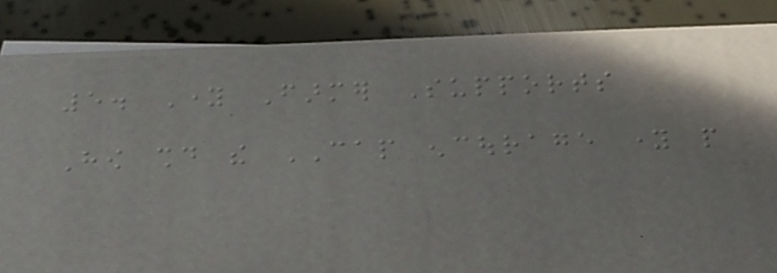5. Young Farmer Supports
How should the CAP encourage young people
